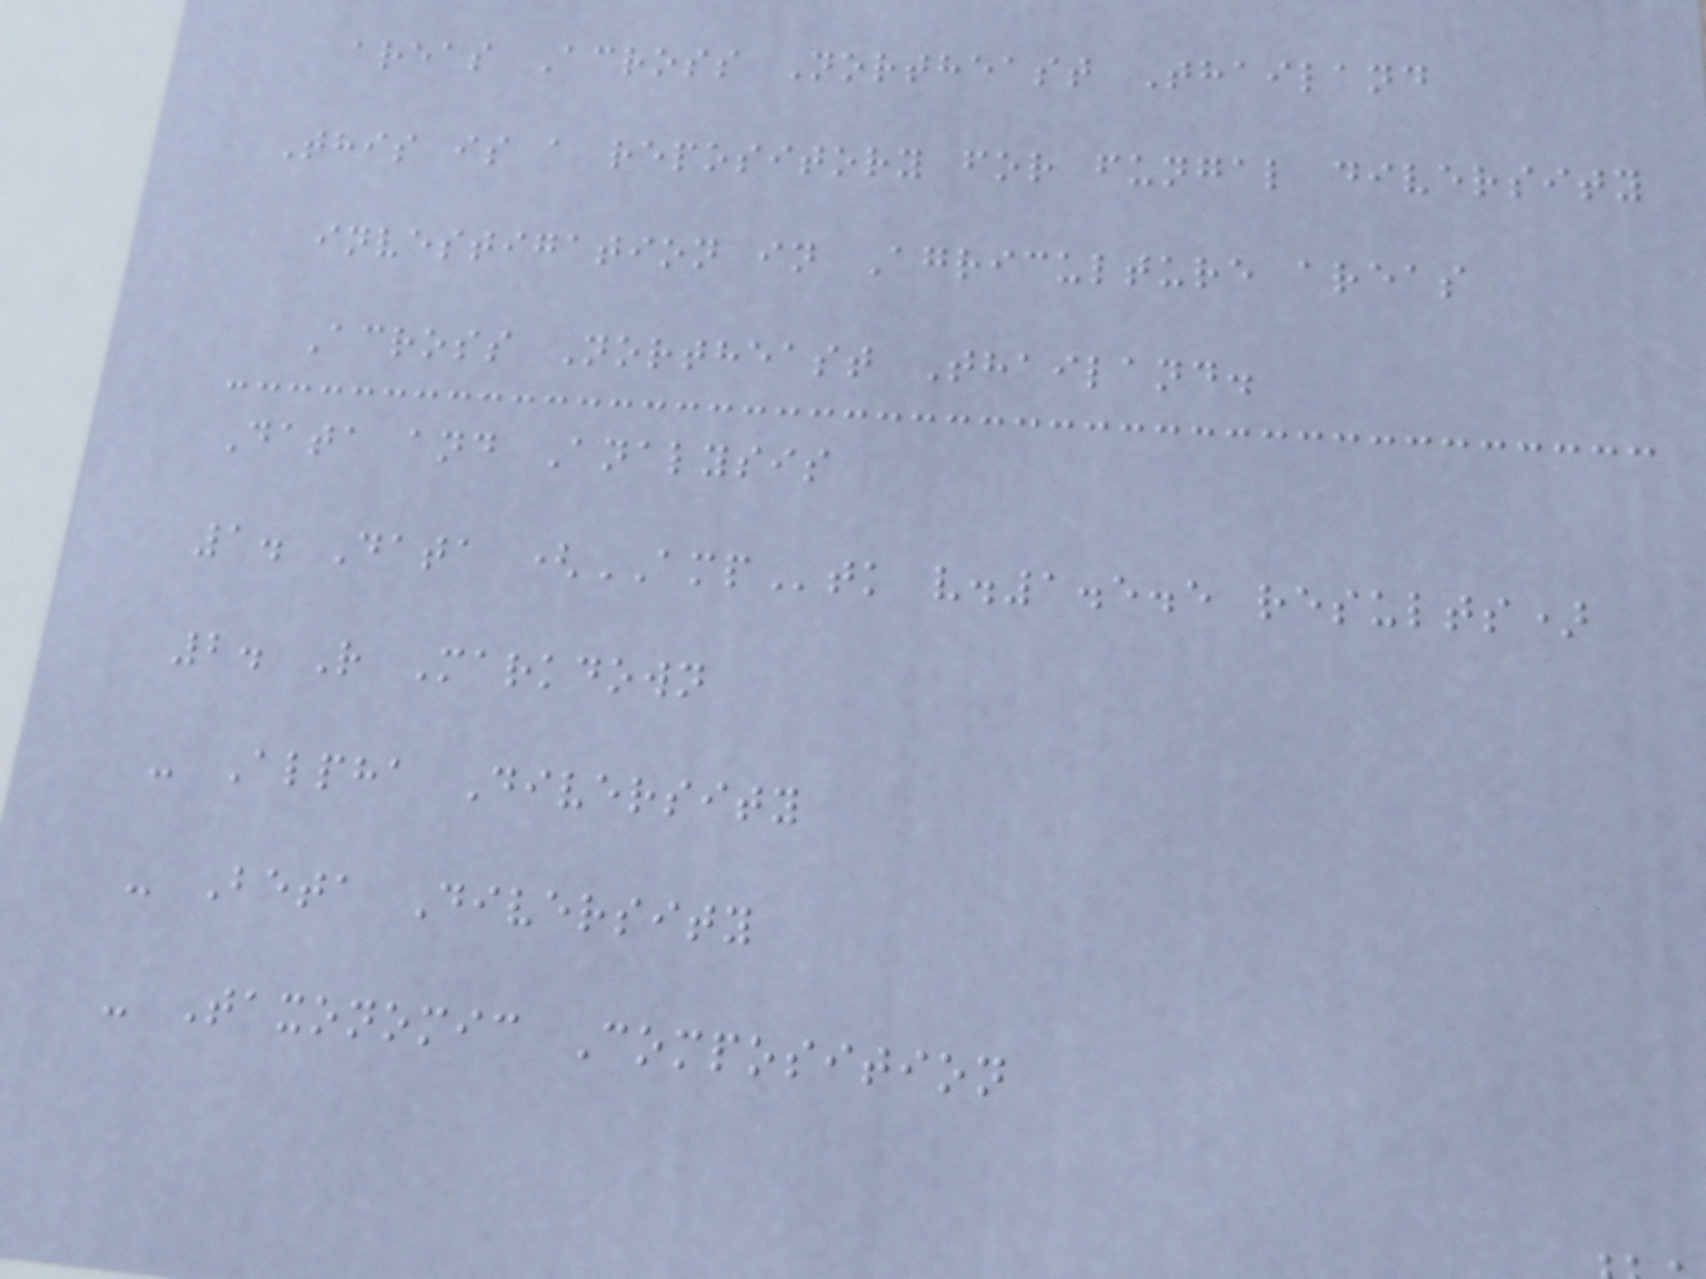areas Across Northeast Thailand
This is a repository for fungal diversity
investigation in Agriculture areas
Across Northeast Thailand.
Data and Analysis
1. Data (AMPtk v.1.5.5 results)
2. R Markdown
- Alpha Diversity
- Beta Diversity
- Taxonomic Composition
